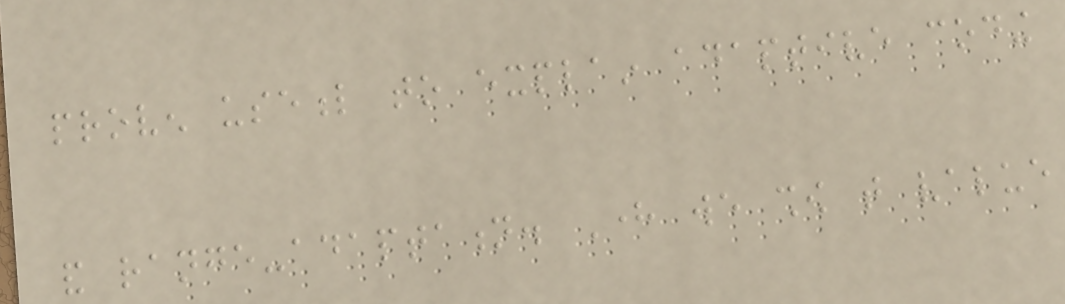proven useful to explain adaptive coding
and range-adaptation. Here we show that value
